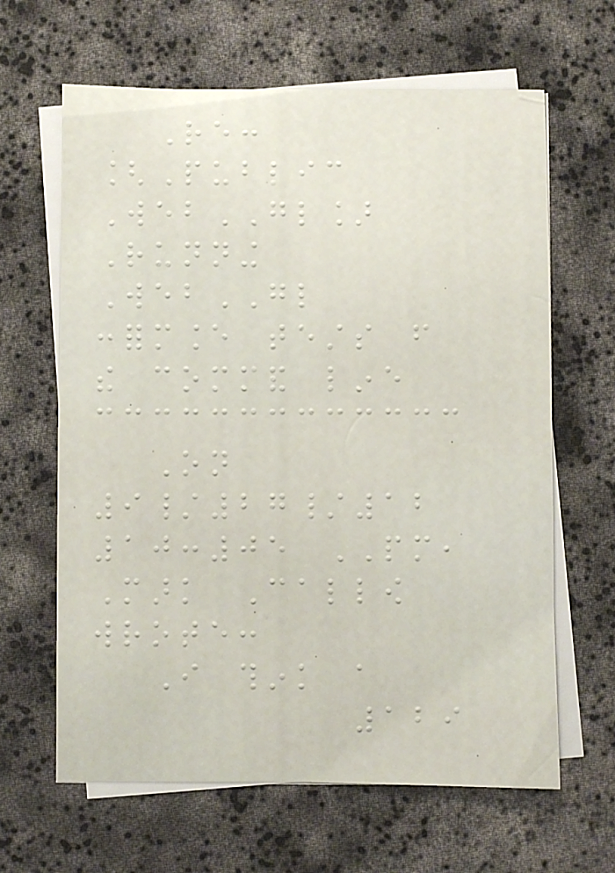Re:
[Public
WebGL]
Running
WebGL
conformance tests from
the command line
On
9/27/12
10:05 PM,
Mark Callow
wrote:
I think a
129
